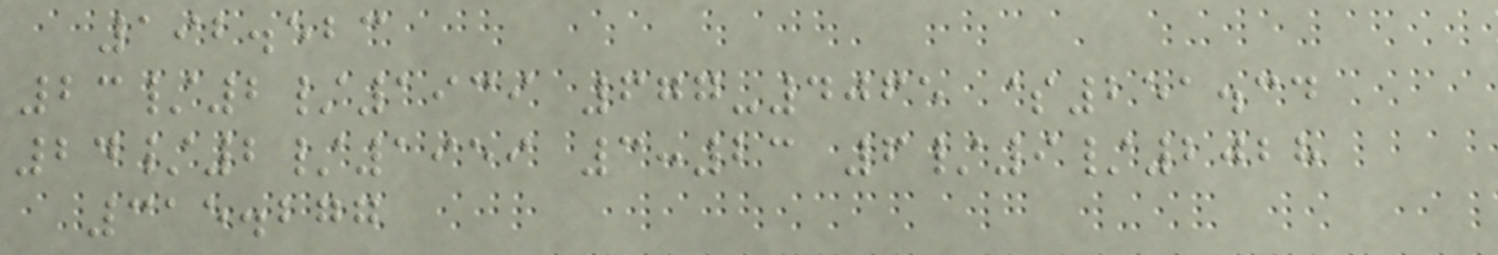192.523
23/2/1939 677-4065 $251.34
24/2/1959 3:23 6/9/2028
315.277
